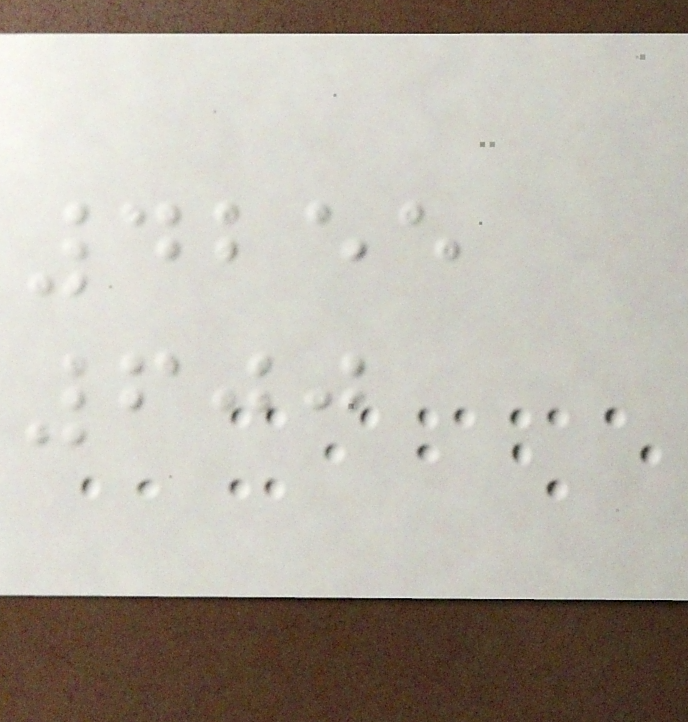4255
600
